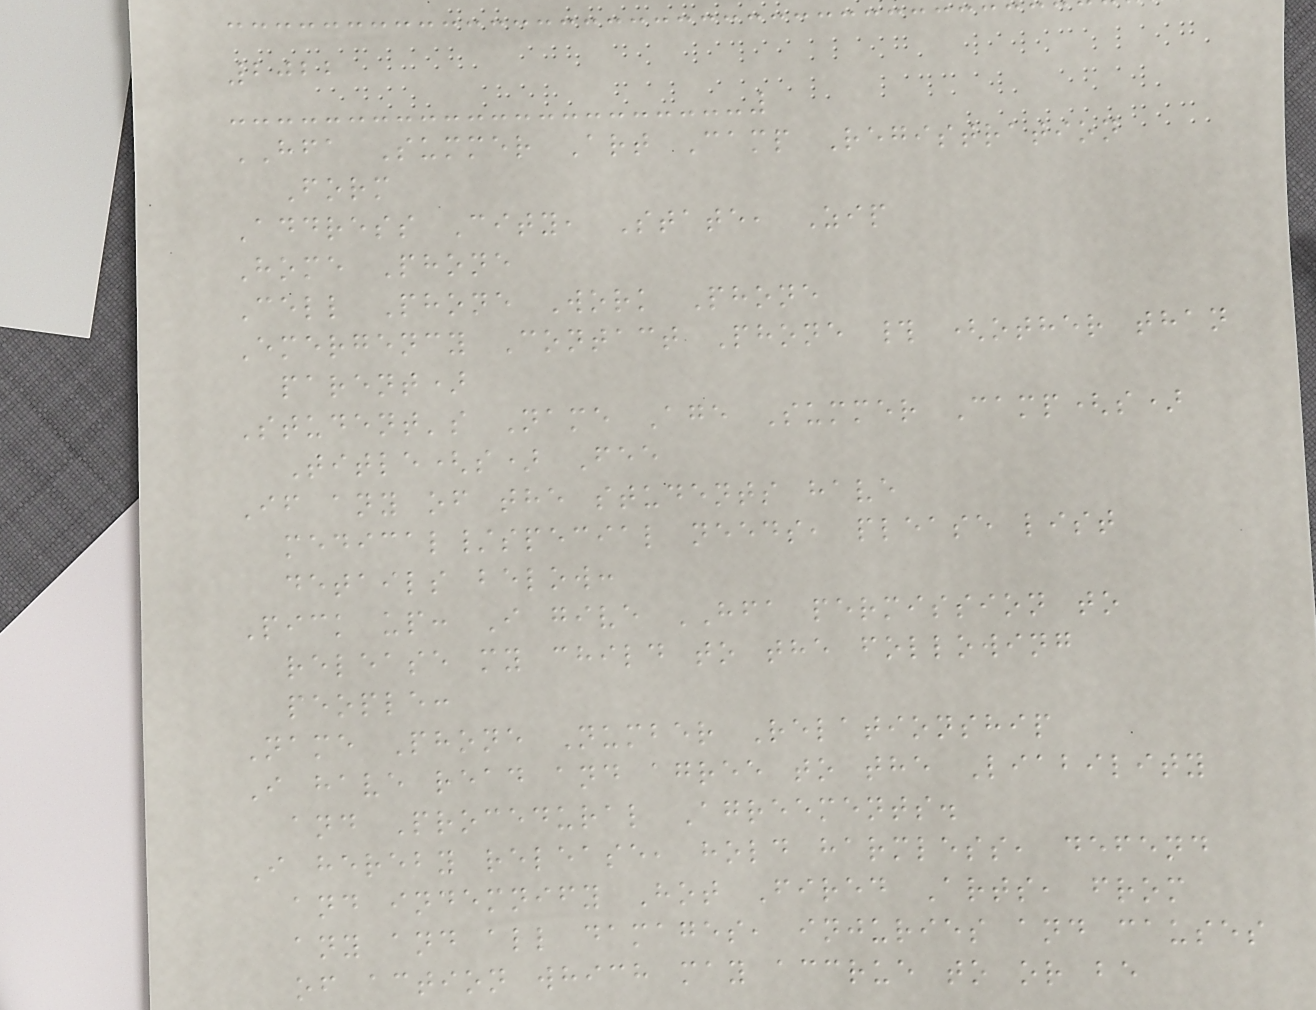2022
HFA Summer Art Camp Registration
Form
Address City, State, Zip
Home Phone
Cell Phone Work Phone
Emergency Contact Phone # (other than
parent)
Student's Name Age Summer Camp(s)
Title(s) Fee
If any of the students have
medical/special needs, please list
details below:
Pick up: I give HFA permission to
release my child to the following
people:
Name Phone Number Relationship
I have read and agree to the Liability
and Procedural Agreements.
I hereby release, hold harmless, defend
and indemnify Hot Fired Arts, from
any and all damages, injuries and causes
of action which may accrue to or be
